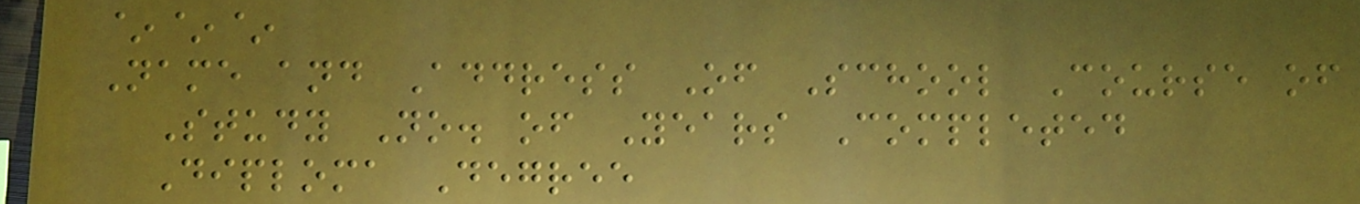~~~
Name and Address Of School Course of
Study No. of Years Completed
Diploma Degree
